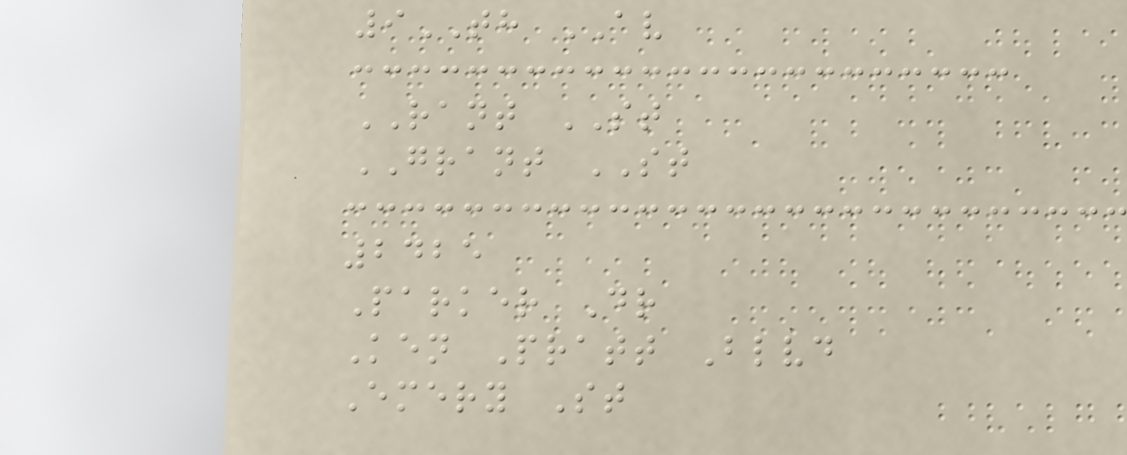9TH AV
RANT ST
GRANT ST
2425
Parker Dr
Ken Pratt Blvd
Emery St
